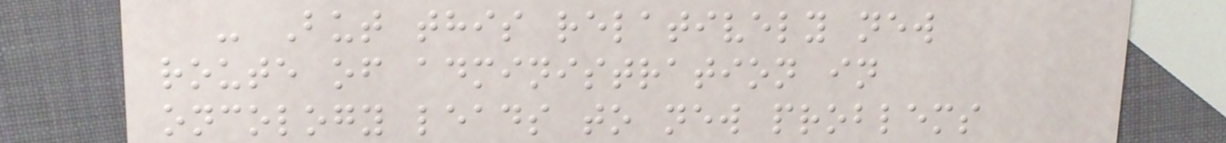- But this relatively new
route of administration in
oncology leads to new problems
